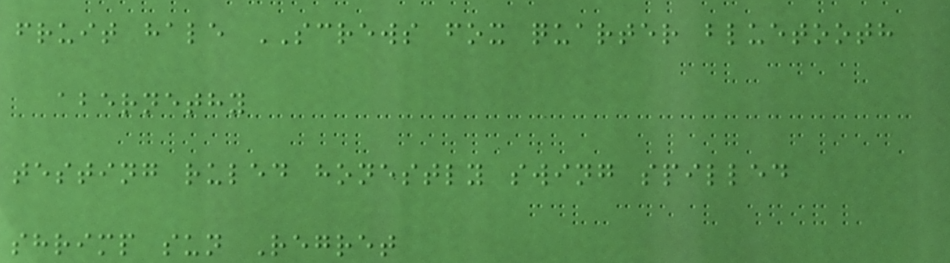fruit hale SCREWS fox quarter bluetooth
abernethy
testing ruled honestly swing spilled
shrimp sun Regret
